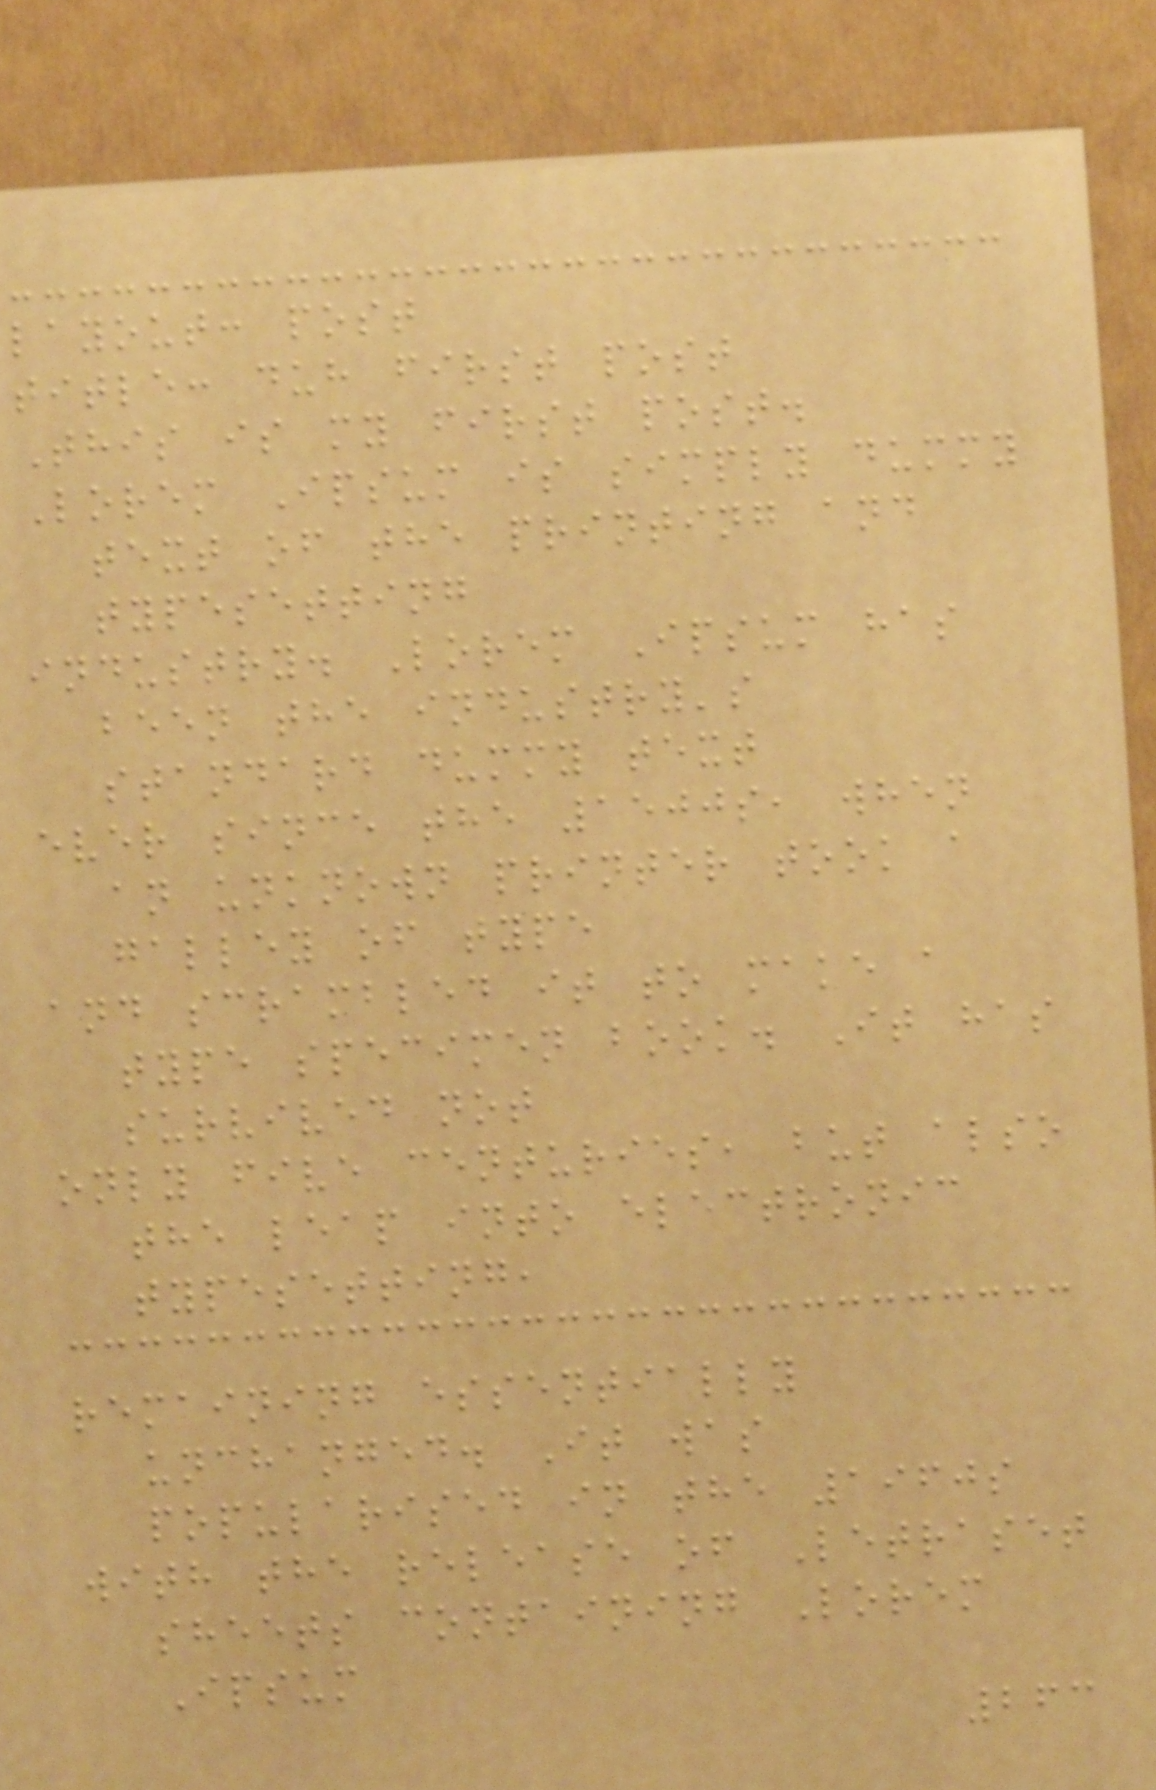layout: post
title: duh first post
This is my first post.
Lorem Ipsum is simply dummy
text of the printing and
typesetting
industry. Lorem Ipsum has
been the industry's
standard dummy text
ever since the 1500s, when
an unknown printer took a
galley of type
and scrambled it to make a
type specimen book. It has
survived not
only five centuries, but also
the leap into electronic
typesetting,
remaining essentially
unchanged. It was
popularised in the 1960s
with the release of Letraset
sheets containing Lorem
Ipsum
263
